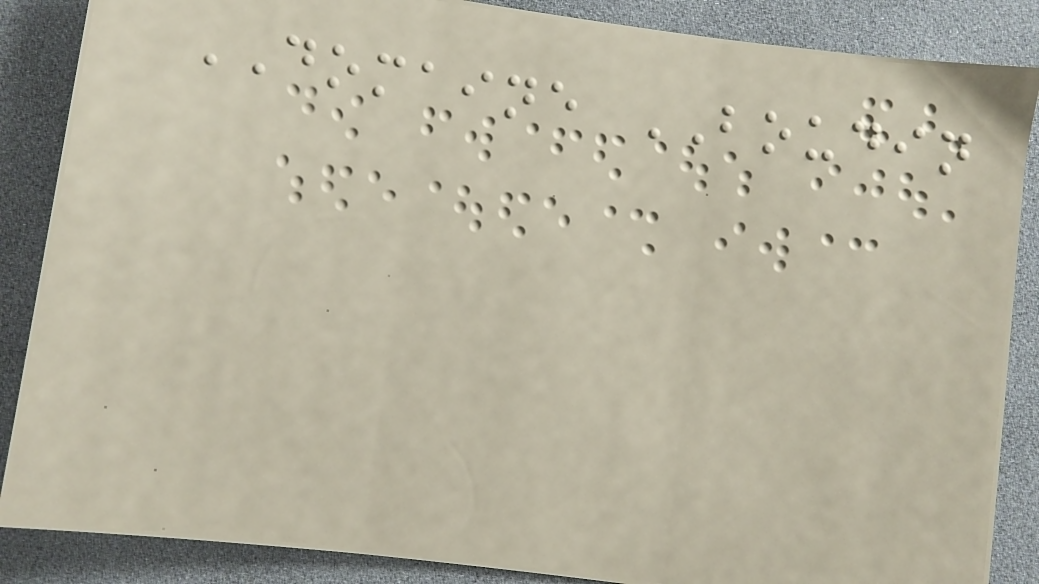DOMAINE BOUDIN
